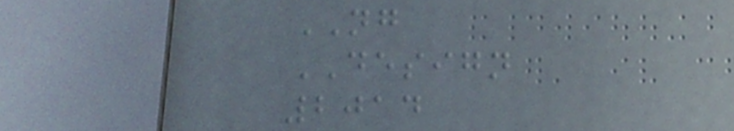NG
DESIGN
2014
